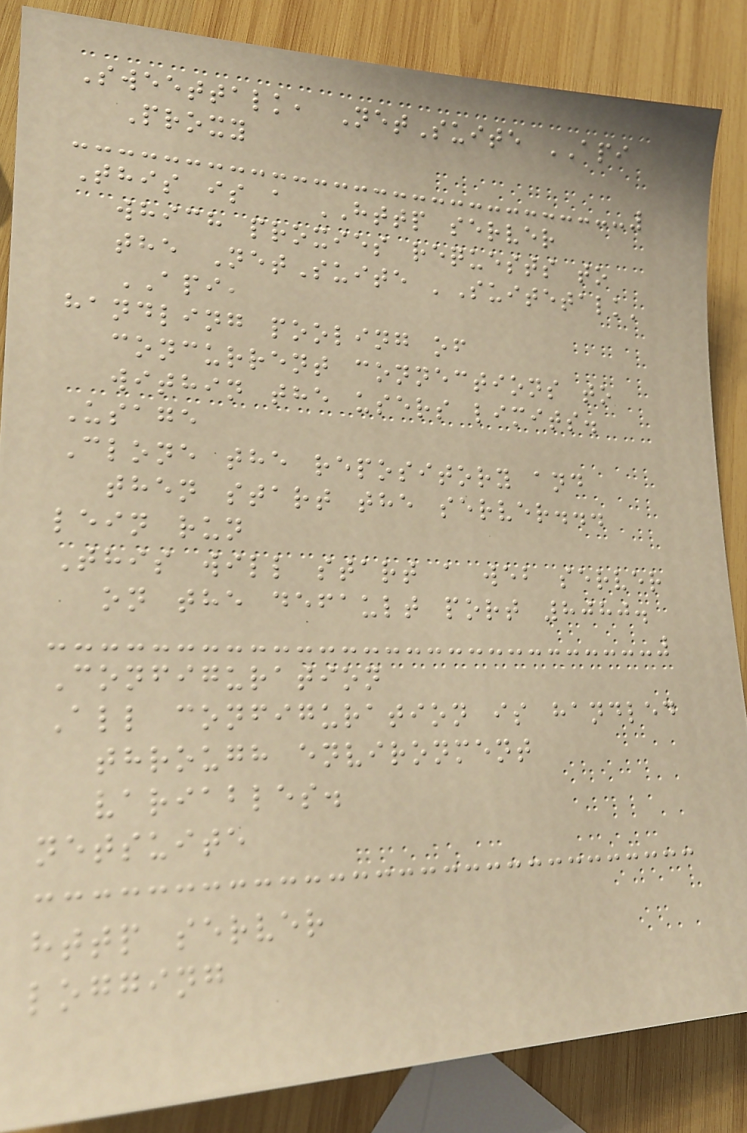Sweettalk, NetSuite API
Proxy
This is a HTTP server
which proxies requests to
the NetSuite 'Suitetalk'
API,
handling pooling of
concurrent connections to
within the users limits.
Usage
Clone the repository and
then start the server...
lein run
This will start a web server
on the default port 8080.
Configuration
All configuration is handled
through environment
variables.
netsuite
http server
logging
